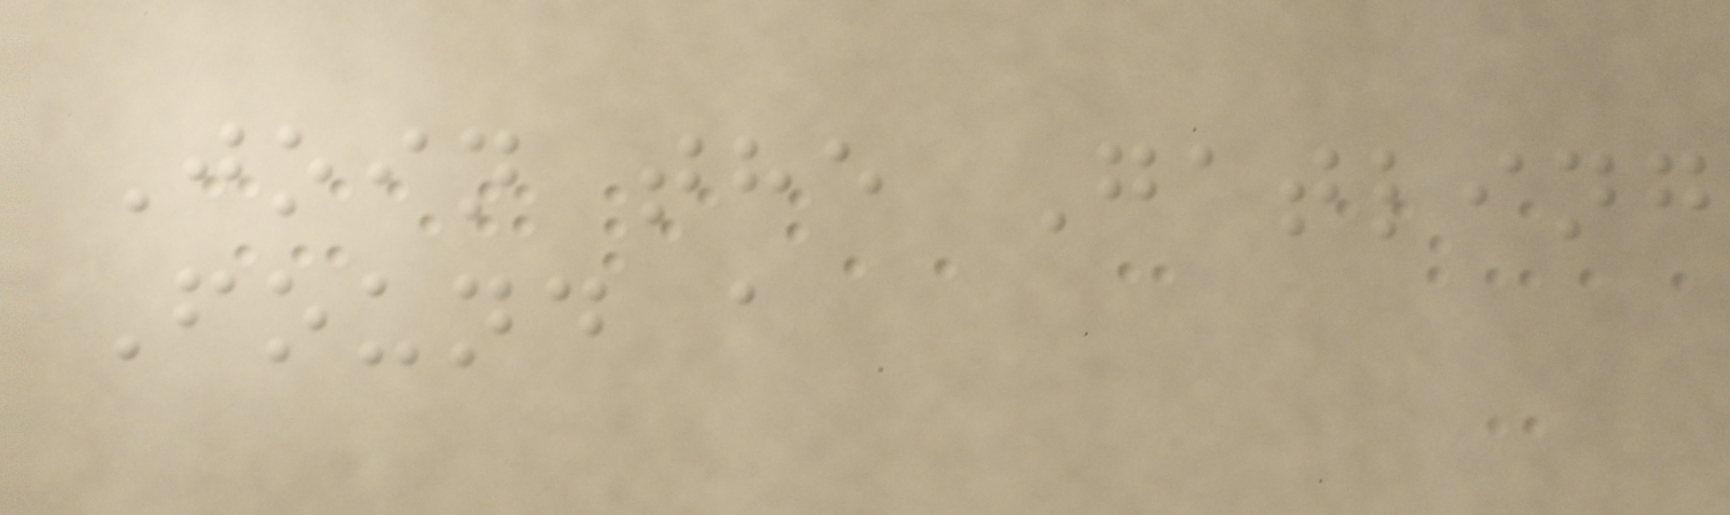Join the Gatling
Found a
